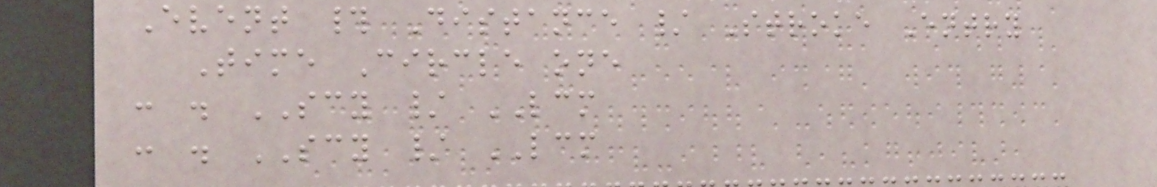Event # Distance / Stroke Entry
Time Circle one
: . SCY / LCM
: . SCY / LCM
